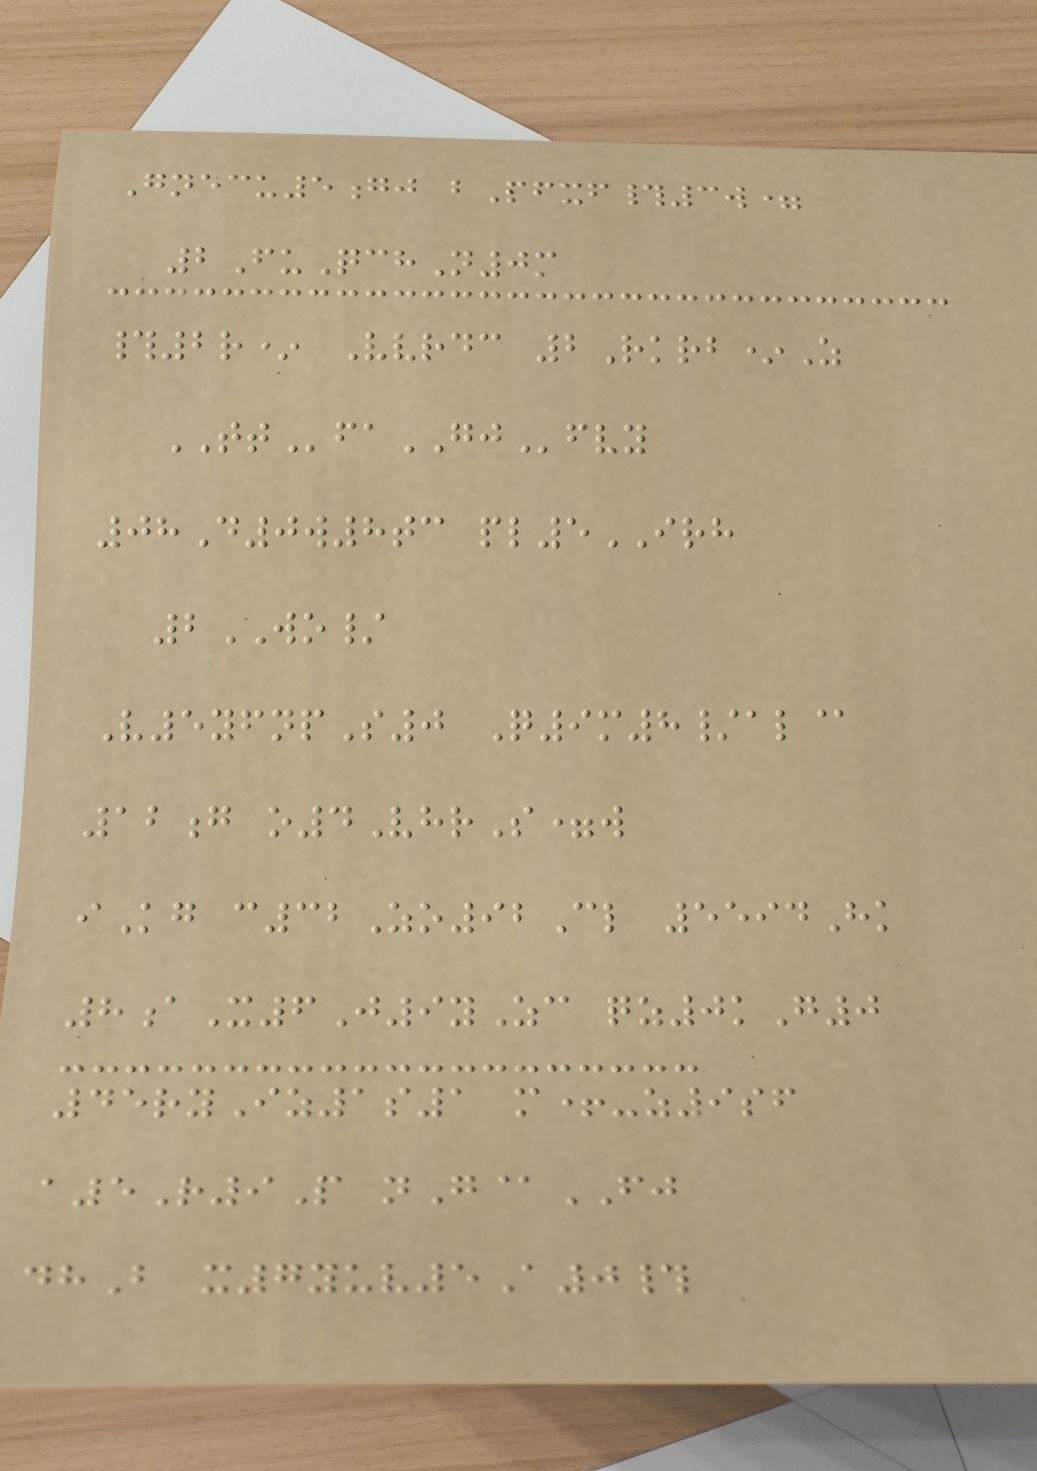Gnecu5gj bPfxf#3w=
2FuQchN0m
#2r* Vvrdc 2Rkrb*Z
TTfaGJfvy
08D0w8tc pl5IRH
2WO/
V5yfnpS0 Q9m8/al@
12g o4VhrS=w
iKg c32Zo92Cl 5594Hk
8aX6J9yZc qz0kG0
45ryIz1s1 m+-z9sf
a5R9P nG@FJ
dhB x7yuv5A0#
